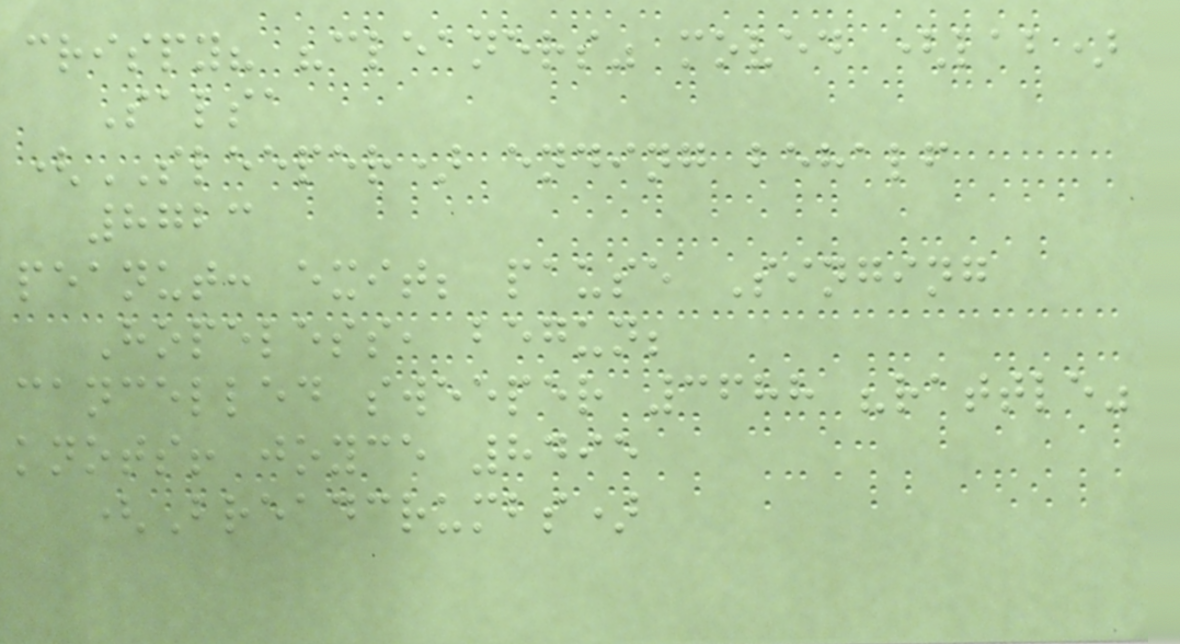crispy? "cleaners" moved (lab)
Salsa
(SLEEPER) ending behalf
8723
peanut: exit; pause Singing
Hopeless, begun;
cancelled sweeper 3688 "rattle"
knots! joyce 8495
(Breadcrumbs)
